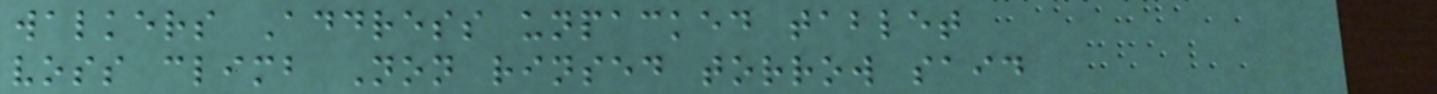walkers Address unpacked tablet
voss climb Non rinsed torrow said
